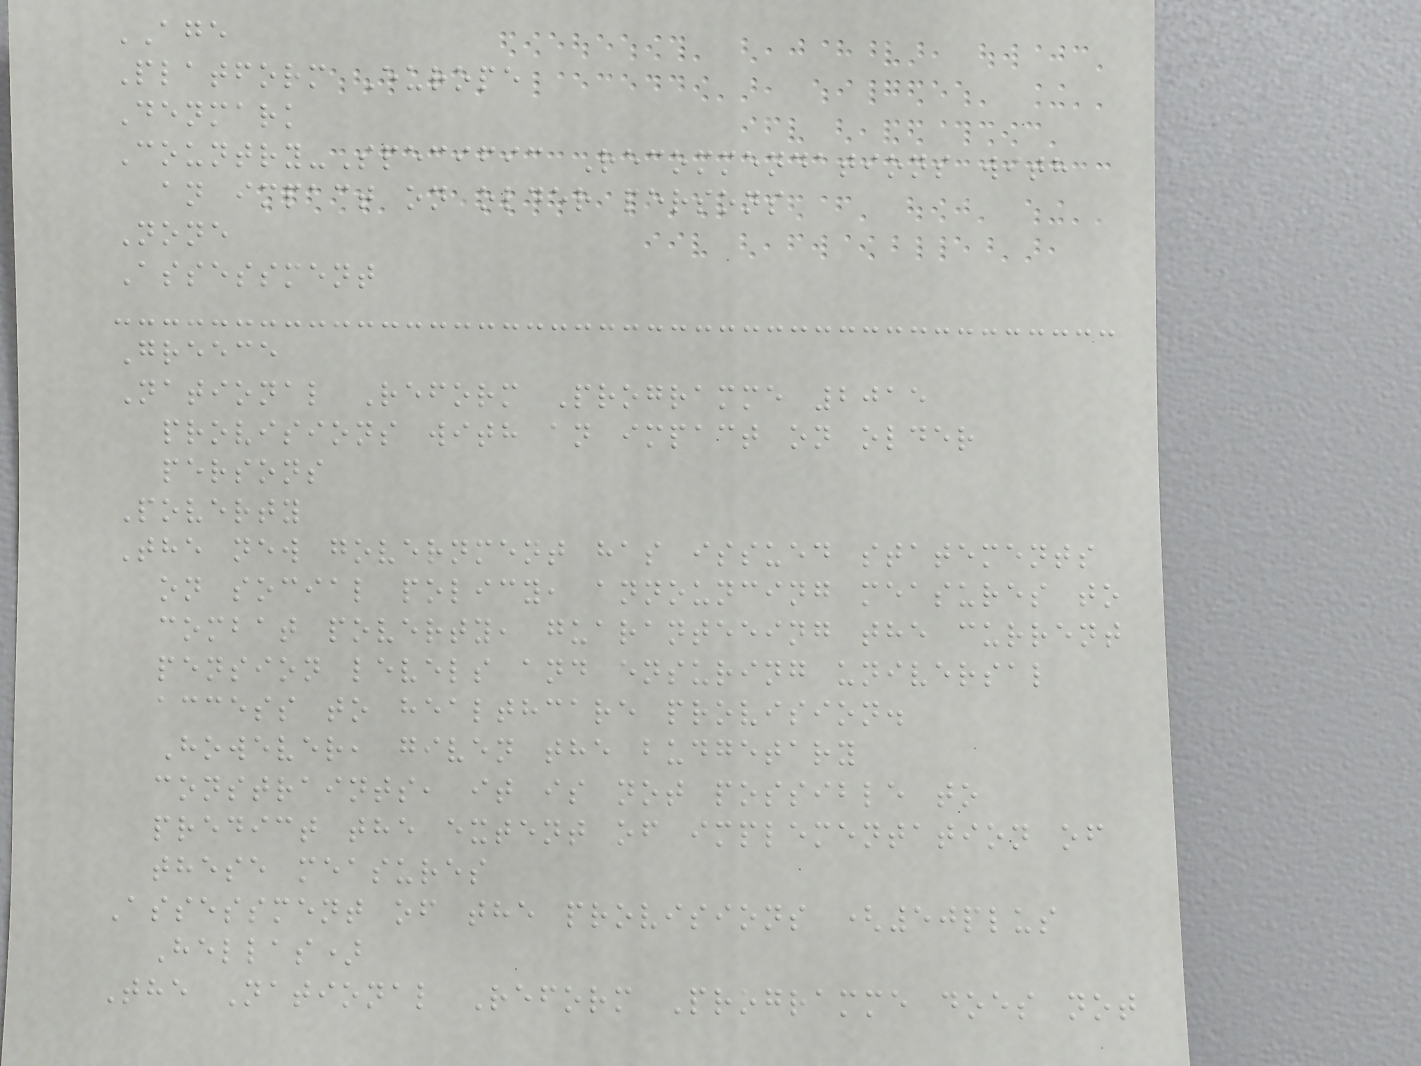AGE
Platform Europe
Denmark
Country-Specific Recommendations with
an impact on older persons
None
Assessment
Greece
National Reform Programme 2015
provisions with an impact on older
persons
Poverty
The new government has issued statements
on social policy, announcing measures to
combat poverty, guaranteeing the current
pension levels and ensuring universal
access to healthcare provision.
However, given the budgetary
constraints, it is not possible to
predict the extent of implementation of
these measures
Assessment of the provisions (50plus
Hellas)
The National Reform Programme does not
